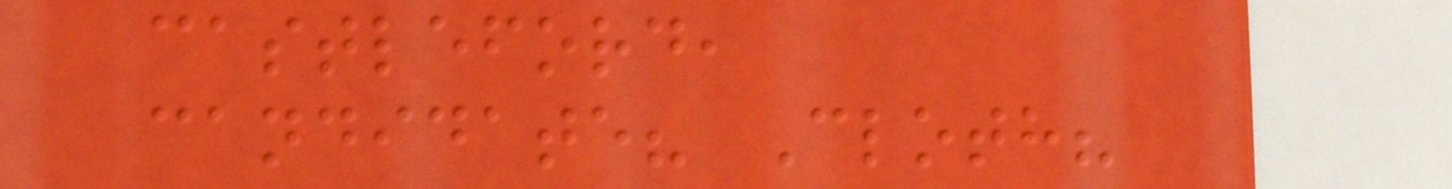castleford,
candidate? Cloth?
